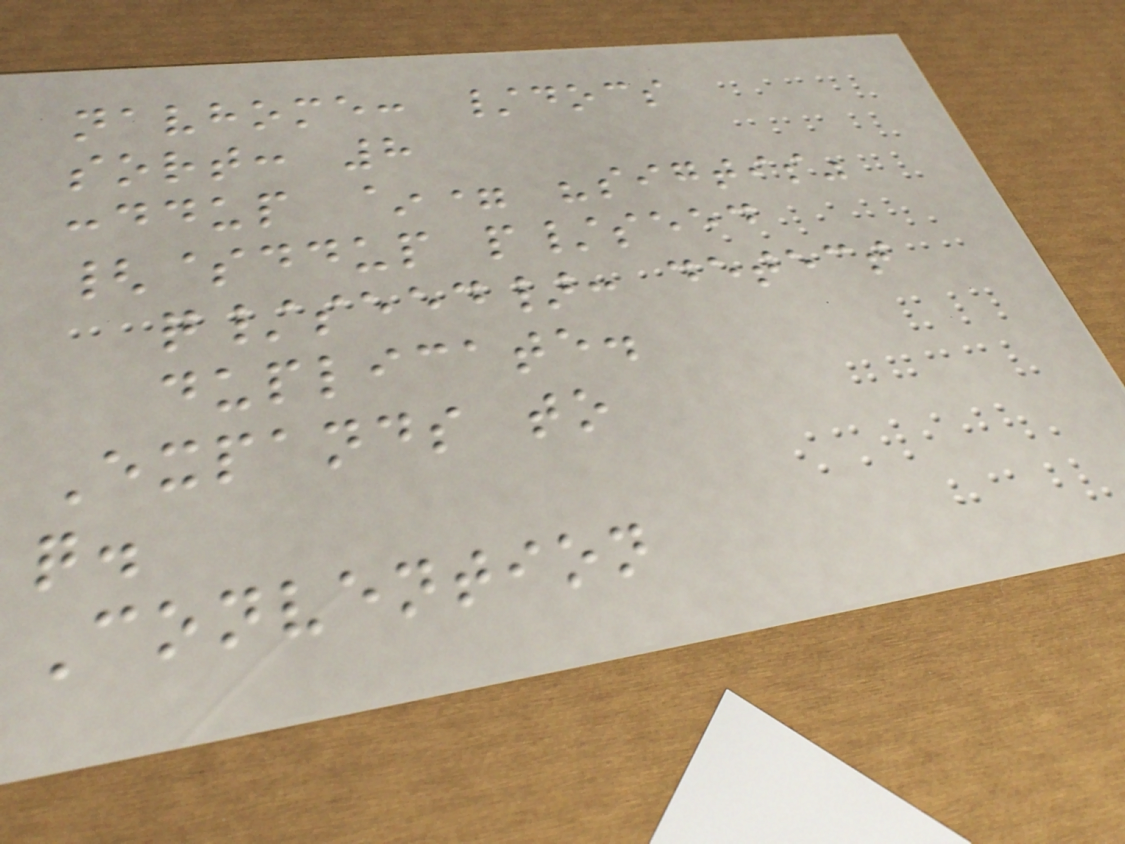navhome: /docs
sort: 8
:ddup ~= "sigtis"
{$ddup p/seed
q/seed}: detect
duplicate.
Expands to
q.
Convention
